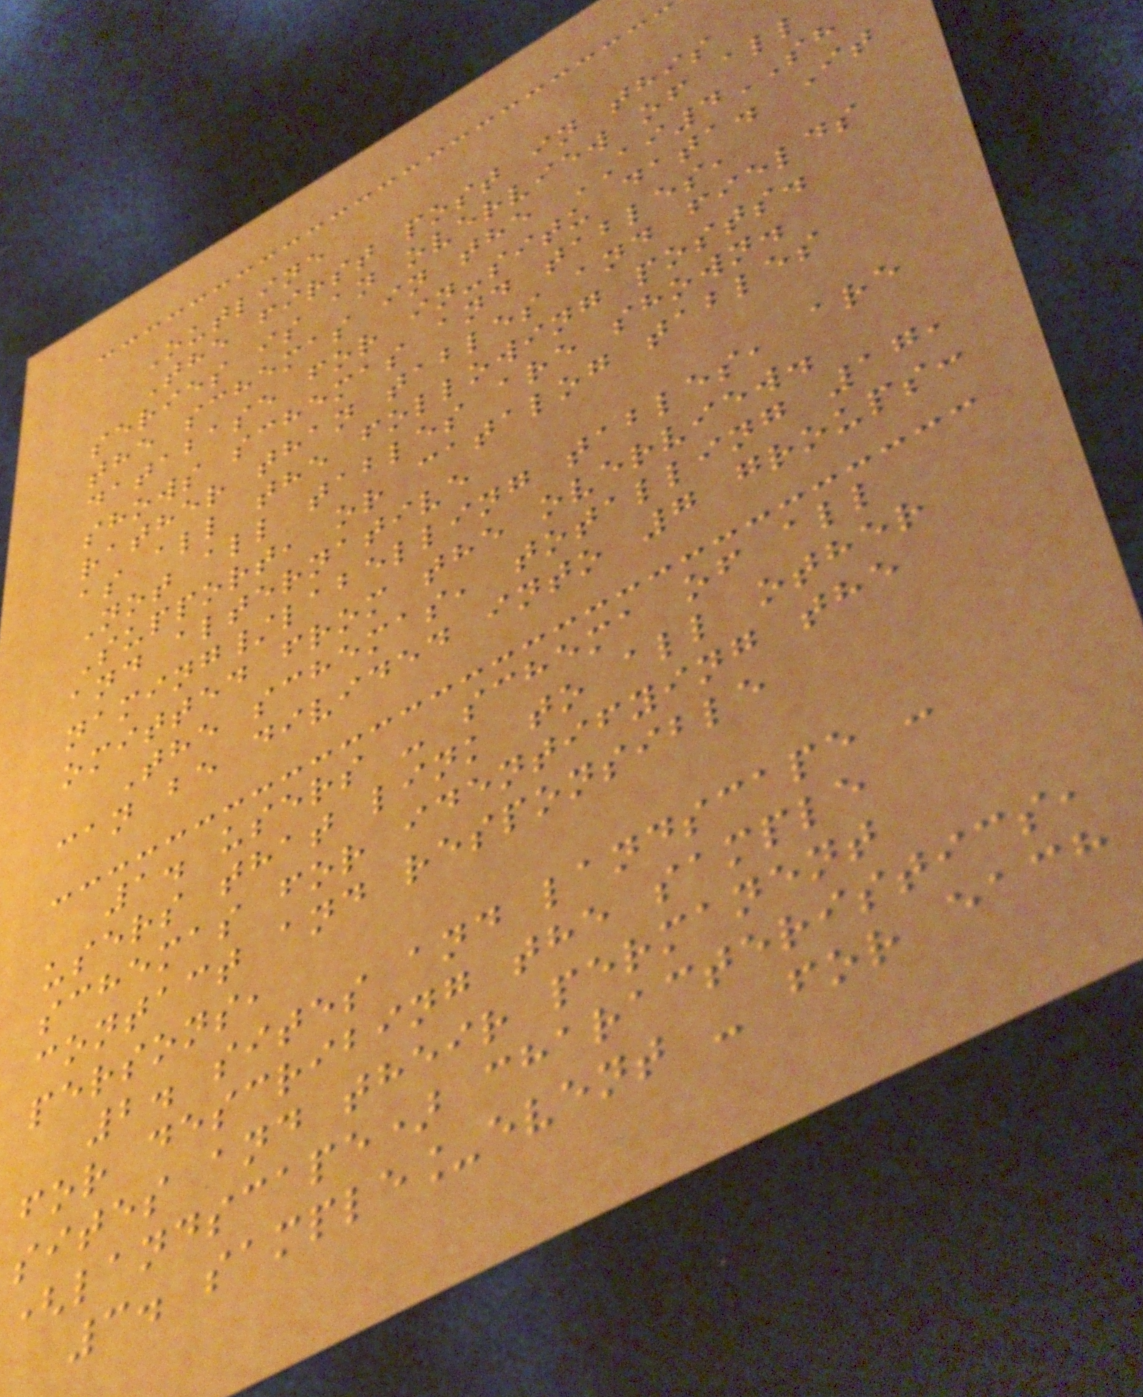Outline
The first post in this
series is an overview of all
the schemas in the AI4SH
database for in-situ data. It
shows schemas and tables,
rather than tables and fields
as all the following posts.
Not all tables are shown.
Support, or catalog tables
and alternative
naming/labelling tables, are
omitted from the overview.
The schemas, totalling 17,
can be divided into 7 groups:
1. users - schema of all
users that link to all other
schemas for identifying the
contact and responsible
persons,
2. sites and landscape -
for describing the sample
sites and their permanent
(landscape) characteristics,
3. sample_event - for each
